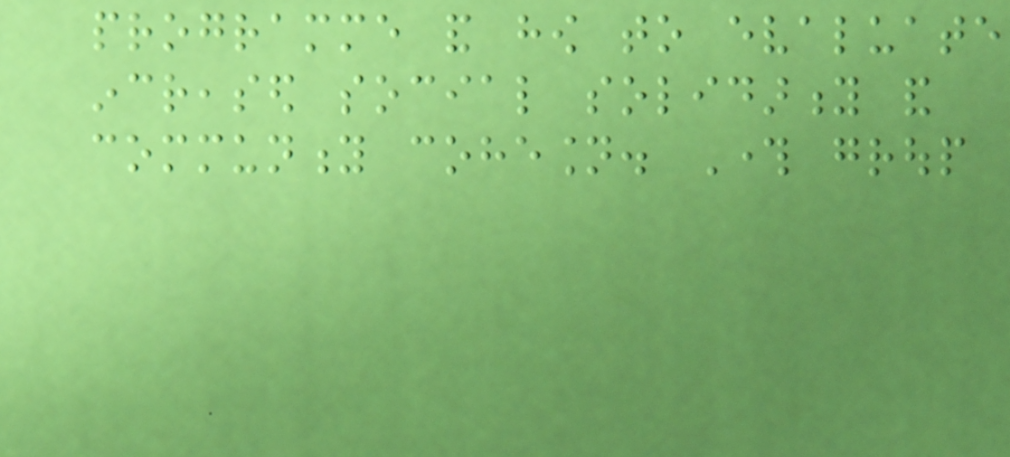programme and how to evaluate
increased social solidarity and
community cohesion. Through group
